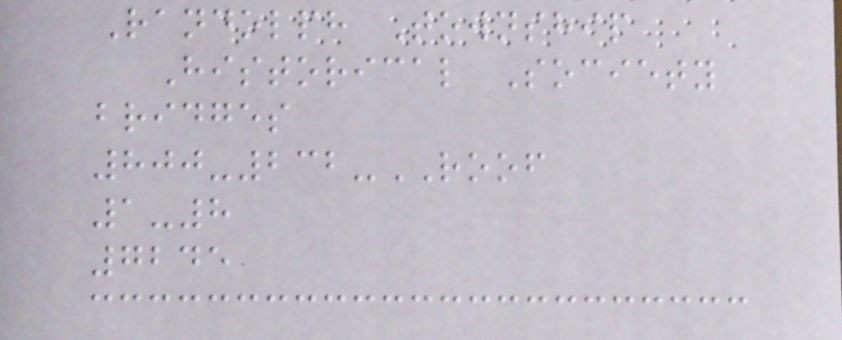Randolph Township
Historical Society
bridges
800-232-ROOF
1-8
7245
